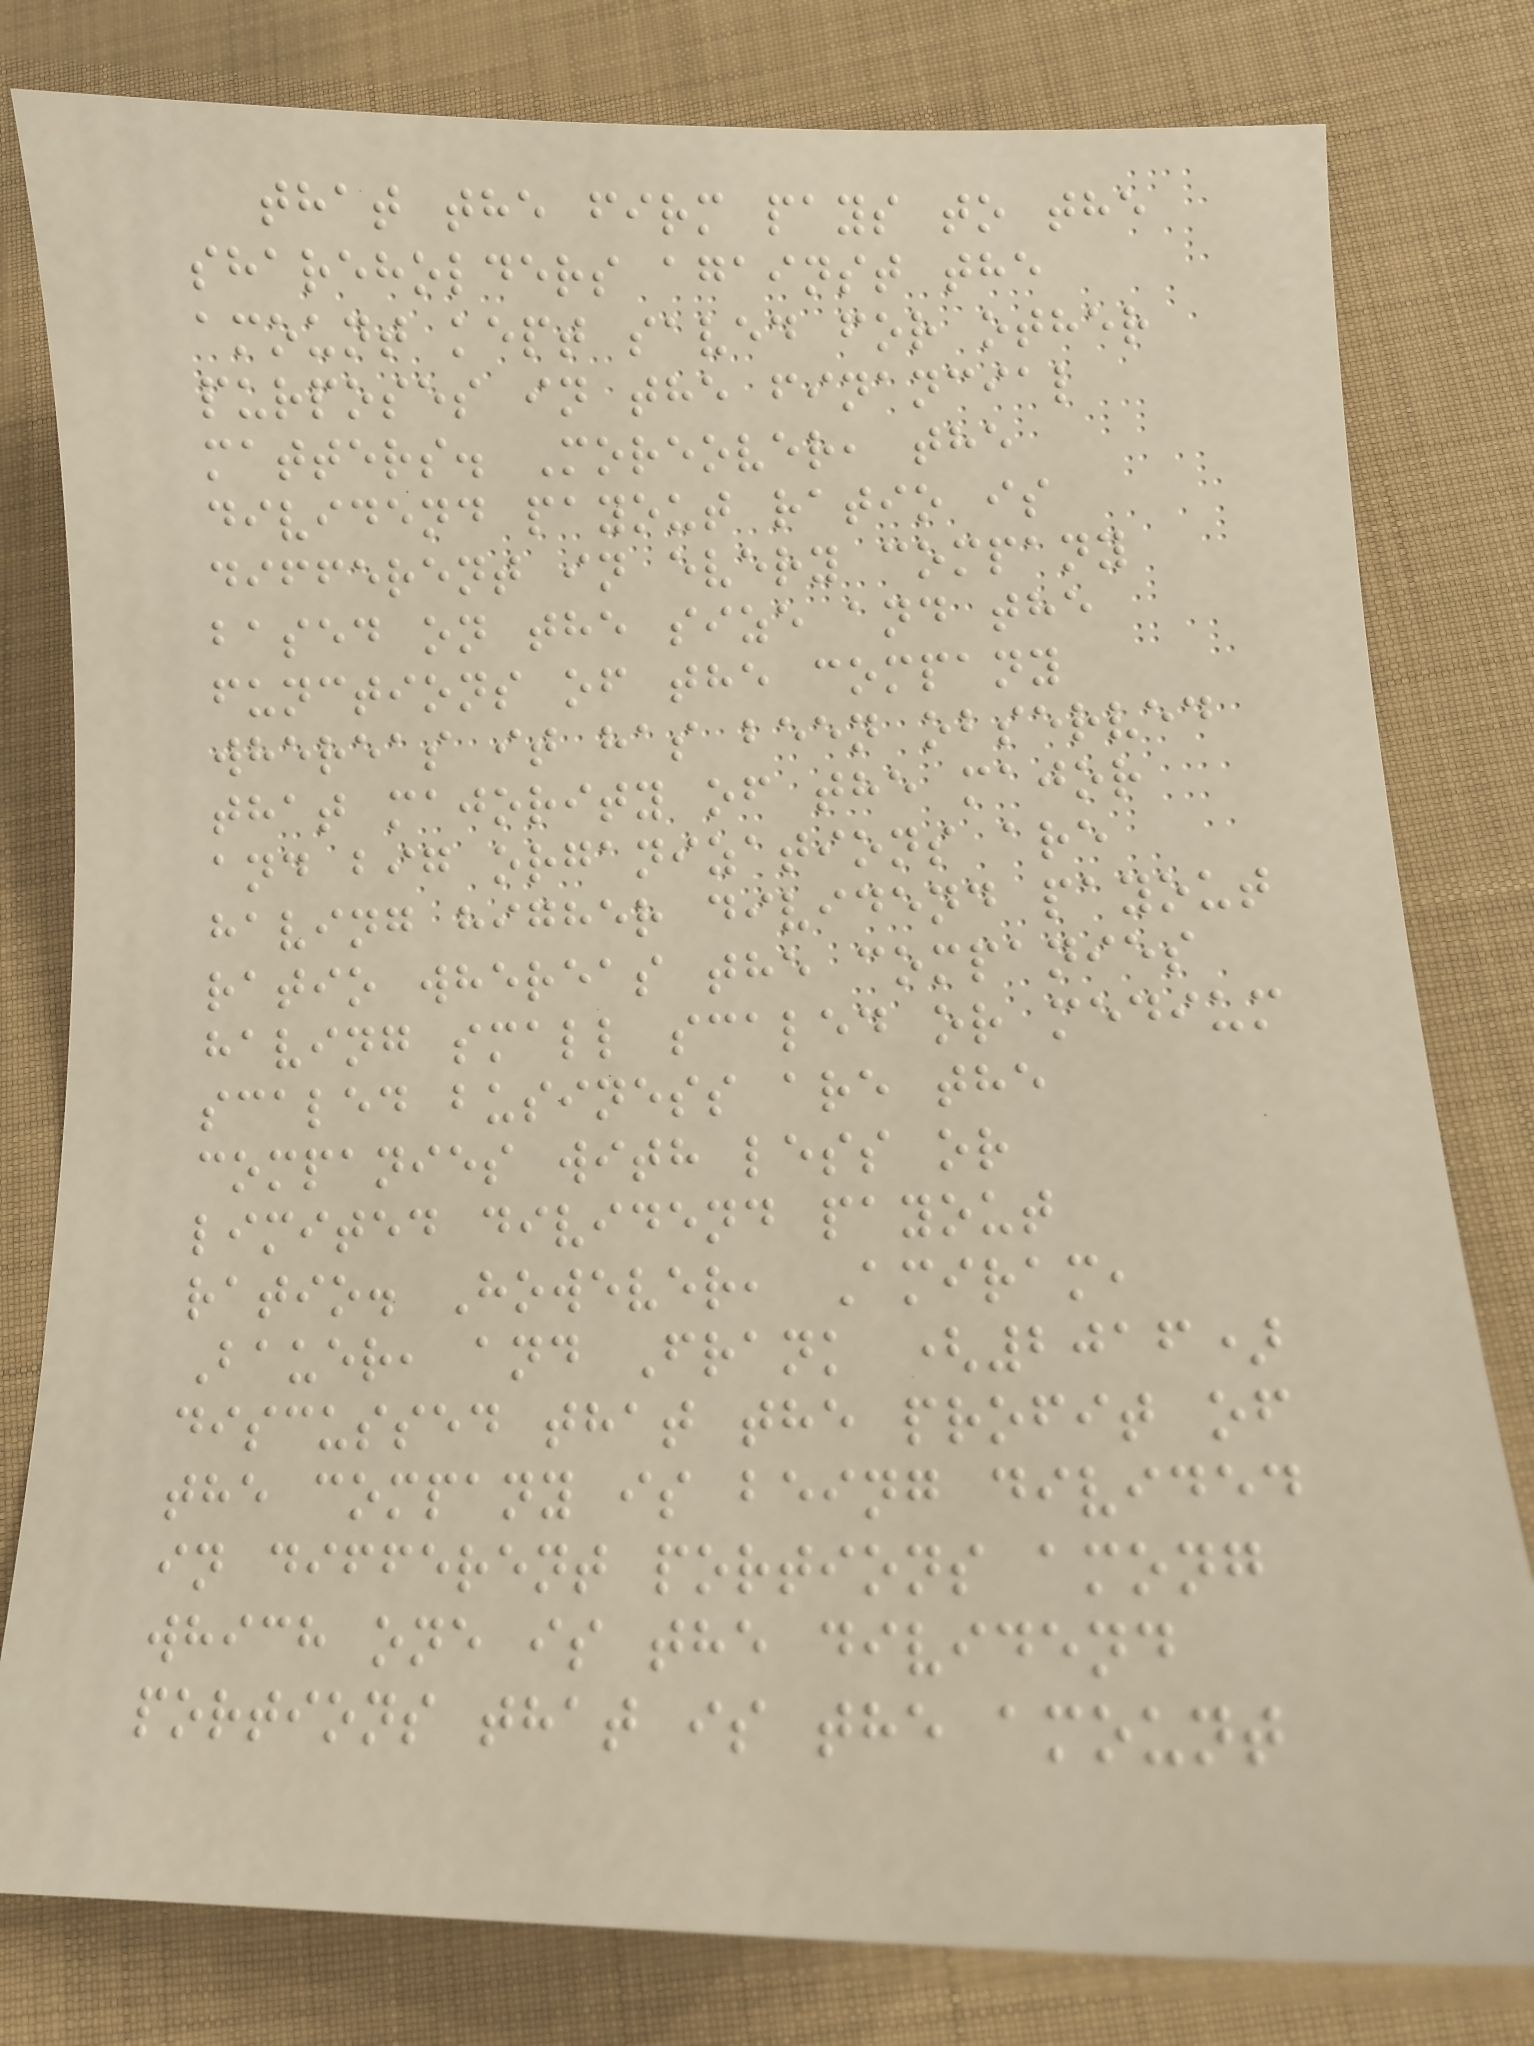that the firm pays to the
shareholders against the
amount kept saved for other
purposes in the financial
matters. Moreover, the
dividend payout ratio is
different in every company
based on the size and the
functions of the company
whereas it has been observed
that majority of the major
and big organizations are
having higher dividend payout
ratio whereas the companies
having small scaled or medium
scaled business are the
companies with less or
limited dividend payout
ratio. However, Amiram,
Bauer, and Frank (2016)
discussed that the profit of
the company is being divided
in different portions among
which one is the dividend
portions that is the amount
